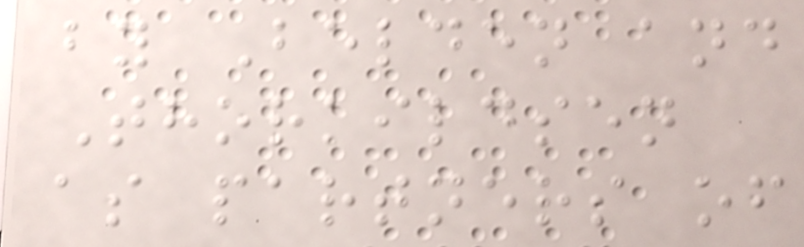by Belden and
Thorkildsen
as partners of
